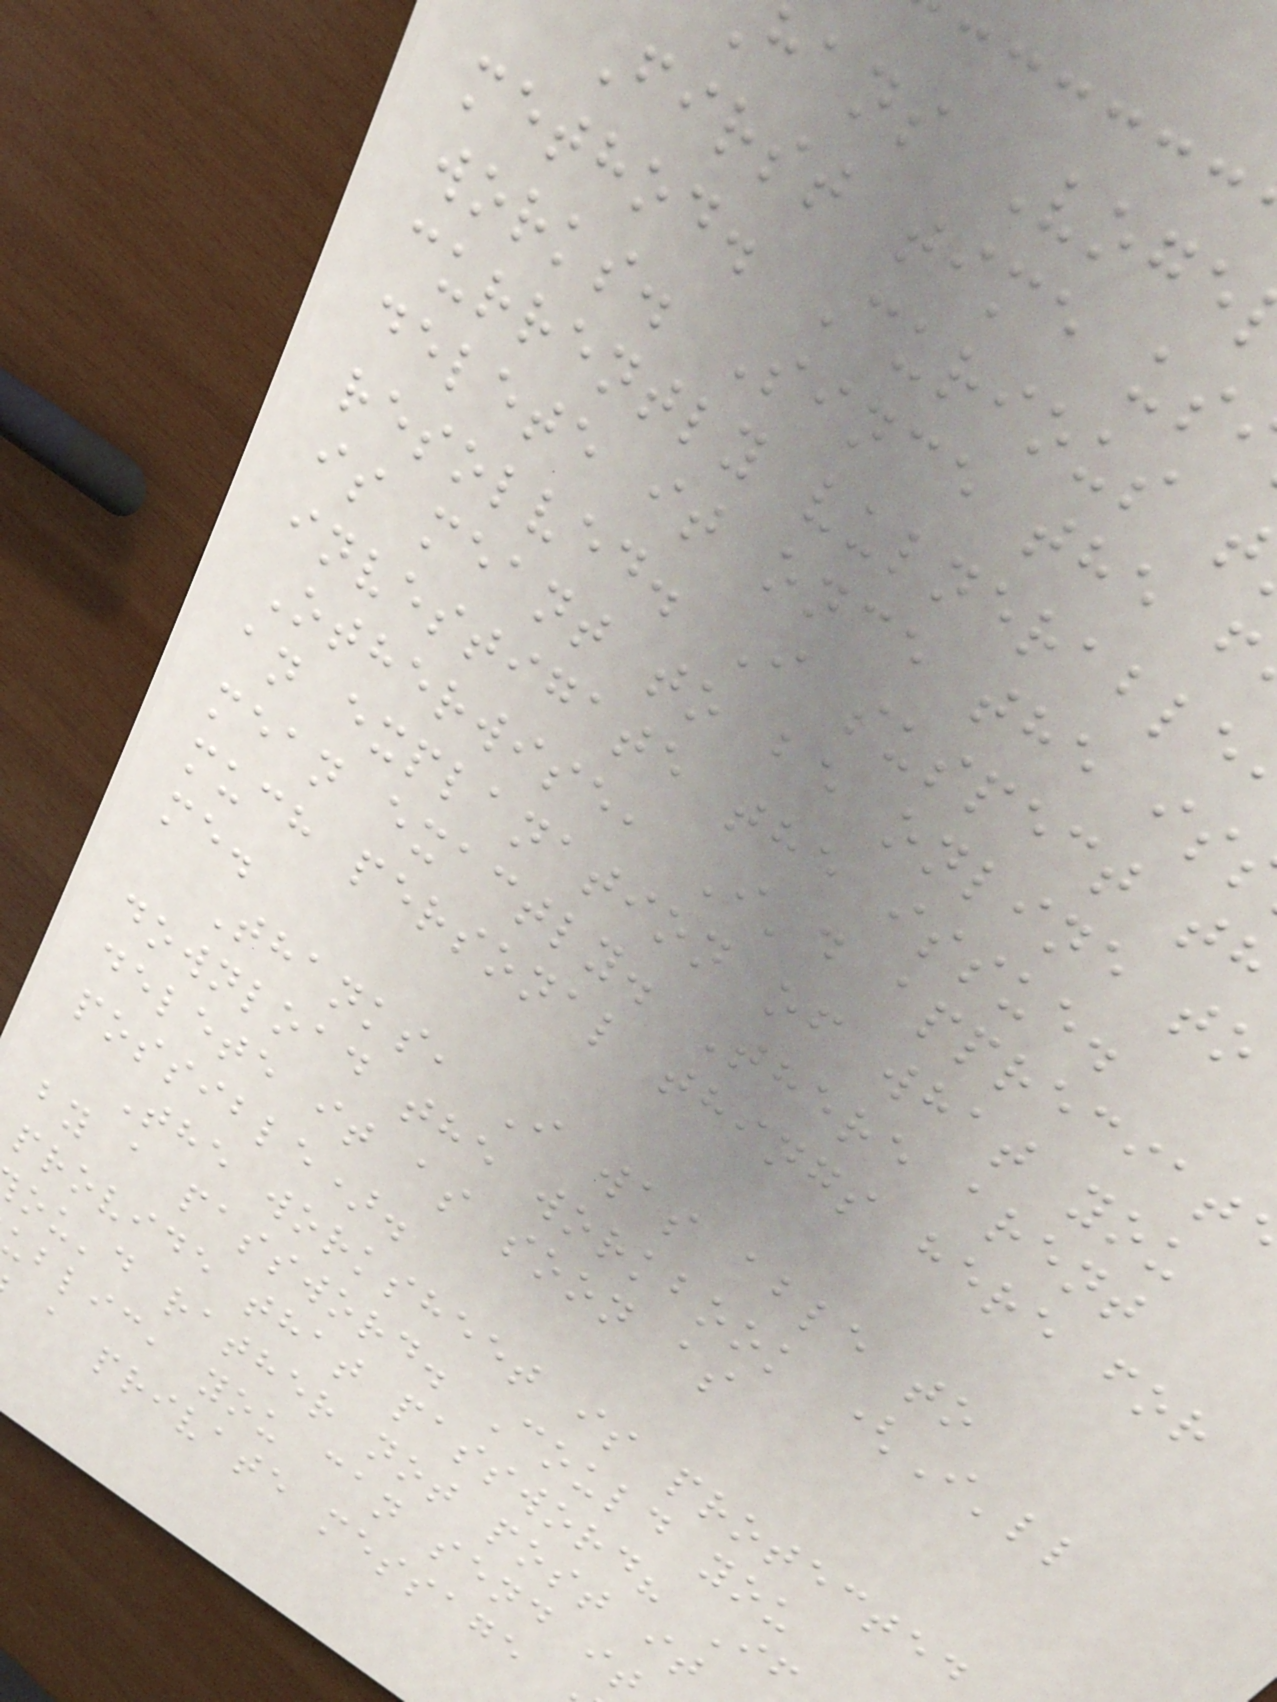hans Voge
First time us
method. Curious t
works. Since the f
currently vulnerable
delete it once the is
resolved. I suspect th
is meant to be online to
investigate the issue.
Otherwise, I'd appreciat
an explanation of what you
mean exactly. There arent
much personal things here for
me.
Thanks, I was able to
download the workbook (I'll
delete it as soon as
possible).
The worksheet is protected
by a password. Could you
provide that password? If
ou'd rather not post it
blic, you can send it
a private message
